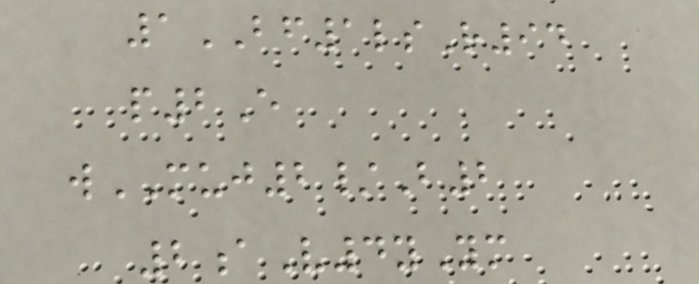1BF1lsR94
p2E
wMUJ2/B2
2aV4yYm
